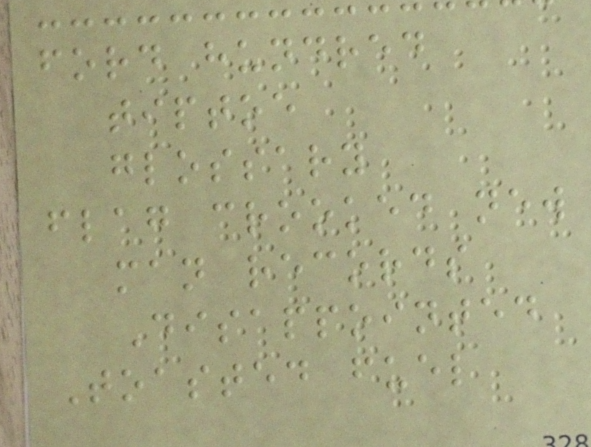ford hundred
tiptoe
glossary
flag crooked new
man records
Disappointed
Toasted fuel
